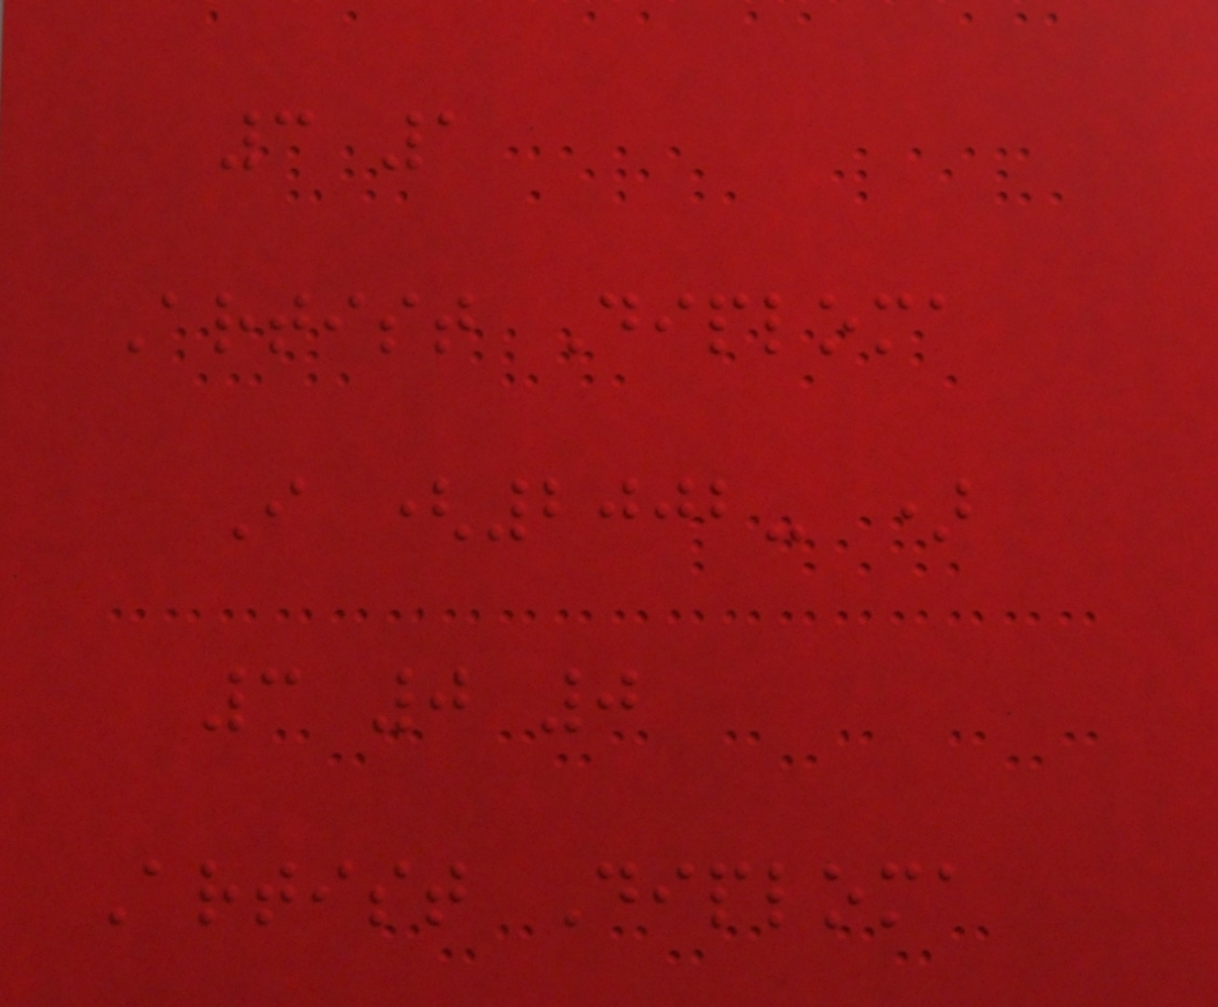3 1
Artist Diploma
I (2002- )
3 0 0
Artist Diploma
